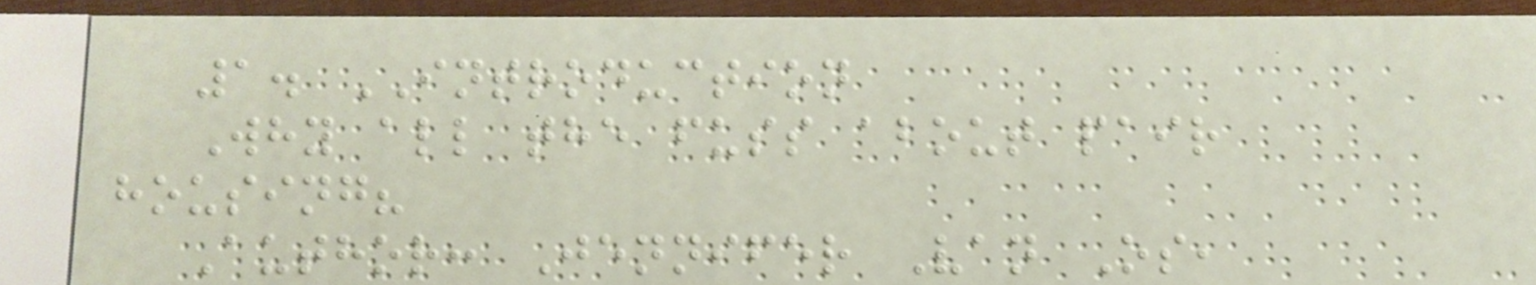1. INTRODUCTION
Why all the fuss about pair
housing?
Author: Jennifer Van Os,
